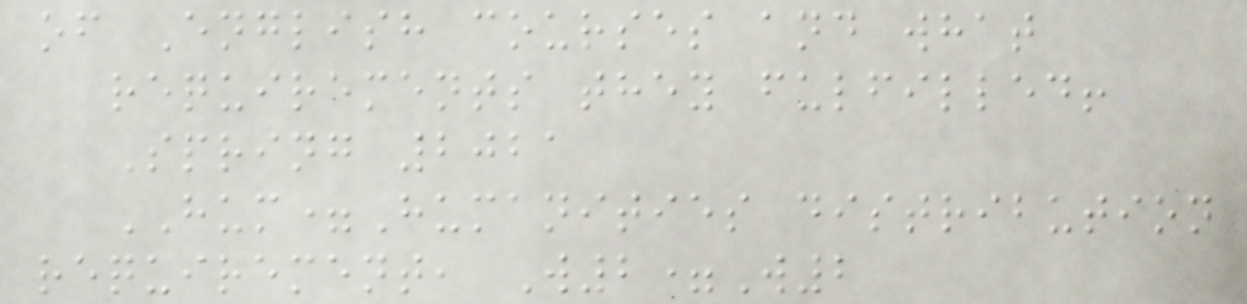of English courses and what
requirements they fulfilled!
Spring 2021
HUM=Humanities distribution
requirement, W2=W2
